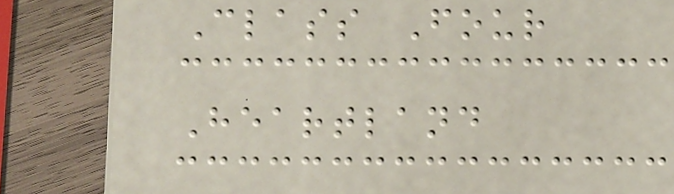Class Four
Heartland
